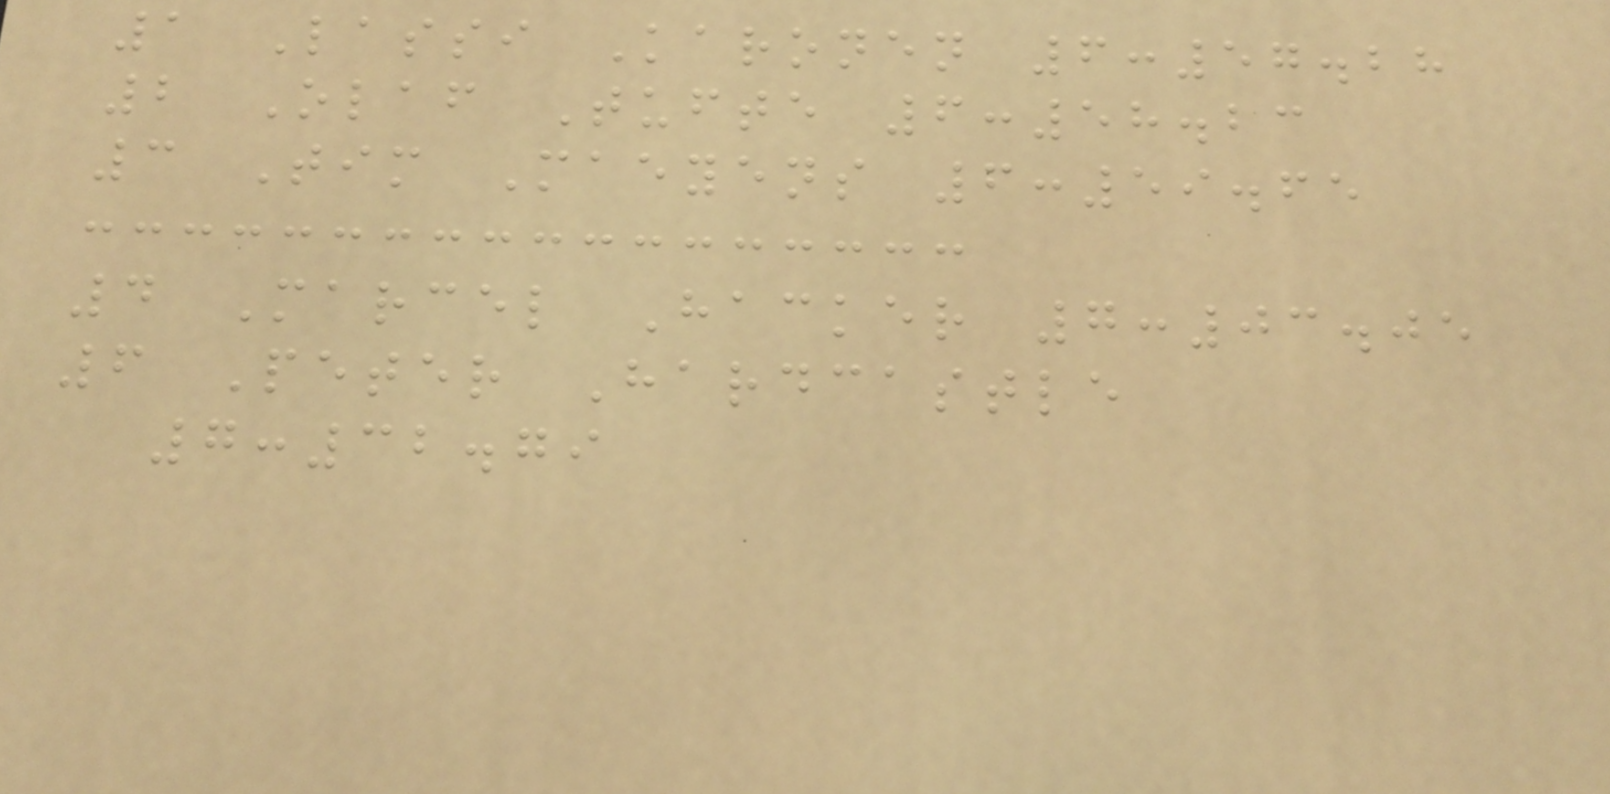1 Lassi Karonen 6:57.28
2 Olaf Tufte 6:58.23
3 Tim Maeyens 6:59.65
4 Marcel Hacker 7:03.05
6 Peter Hardcastle
7:32.79
